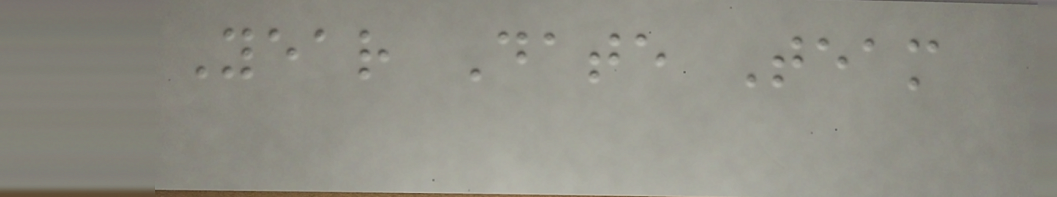Year Date Team
